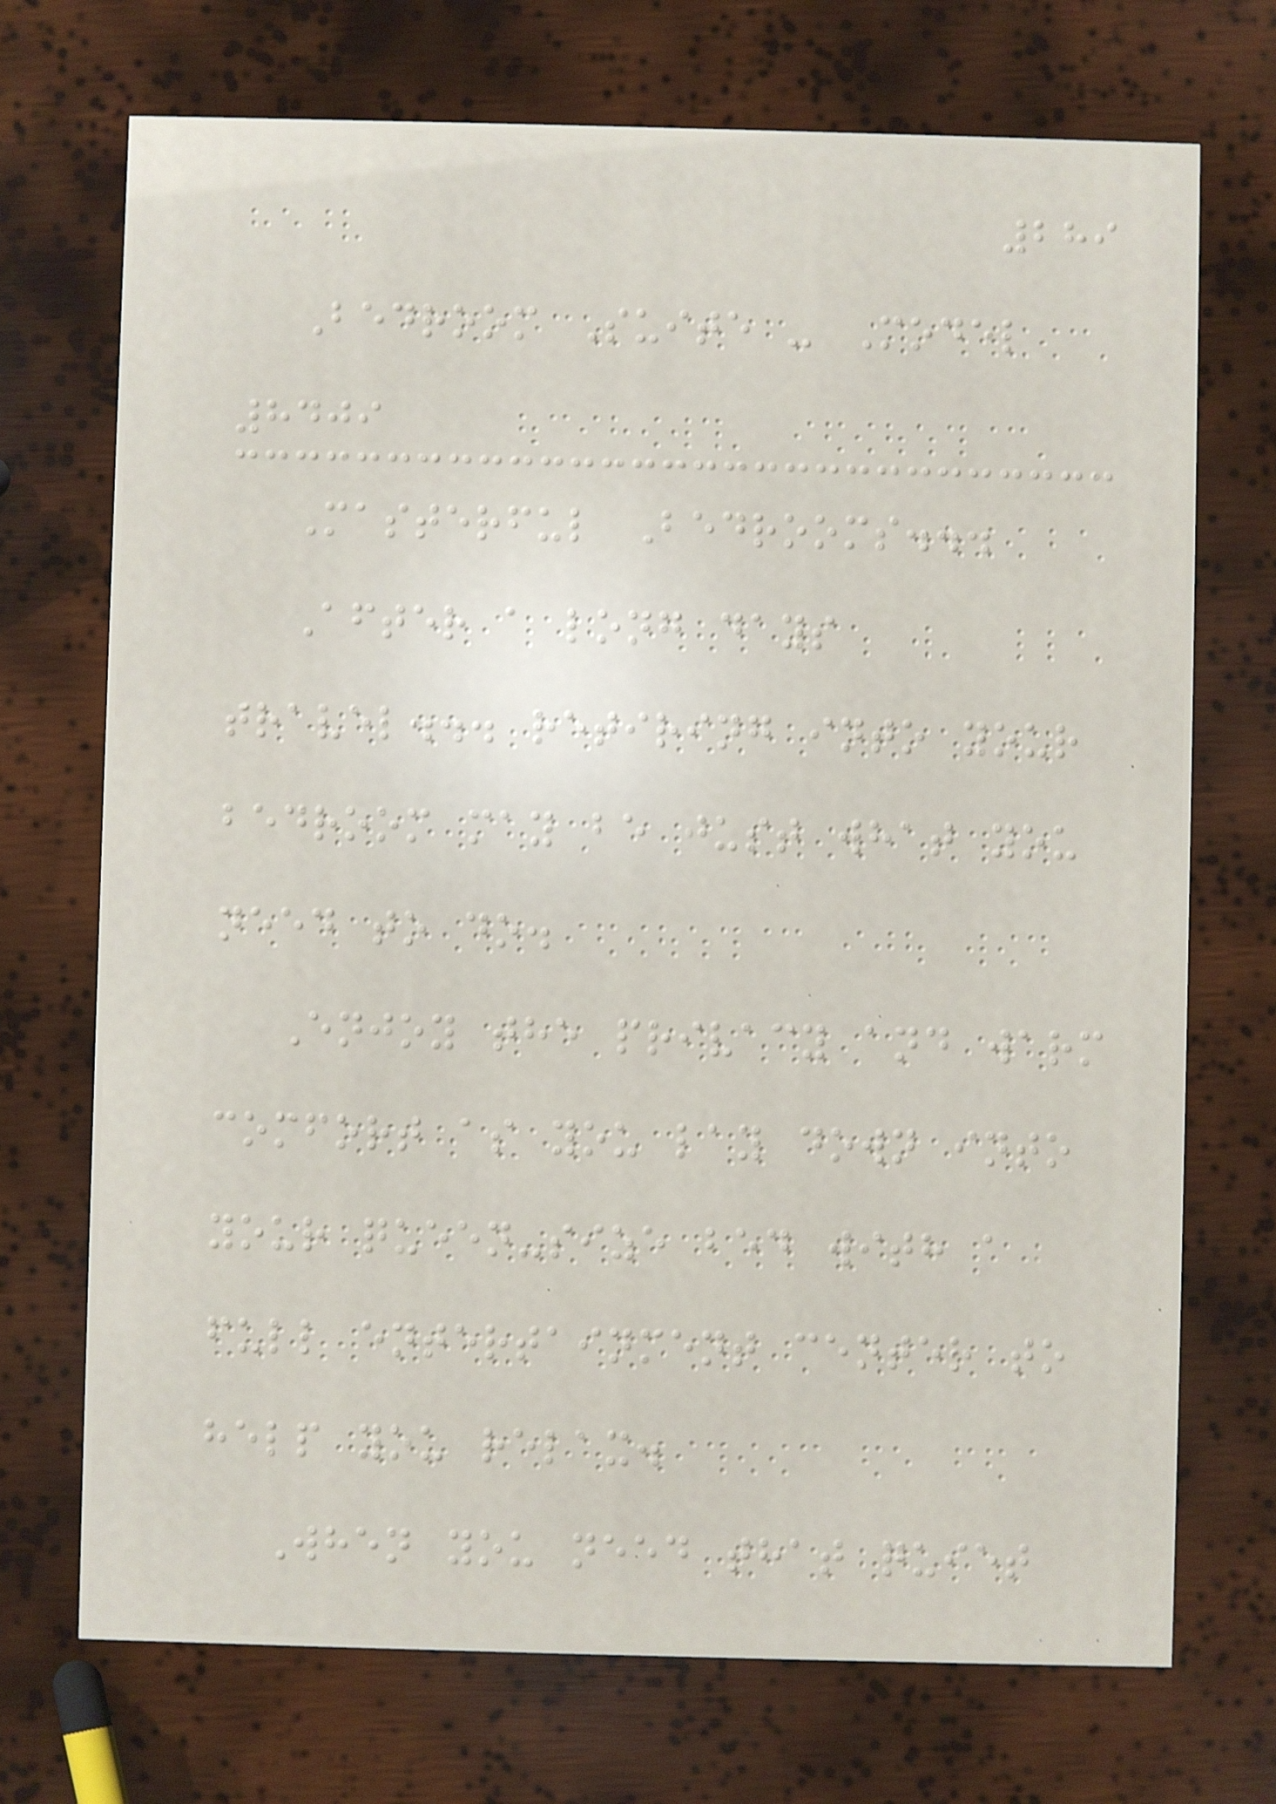289
Bedroom Suite - Model
8409
Masterful Bedrooms...
After a long days
travel... retiring into your
bedroom may be just what you
need to do.
Enjoy the privacy and warm
comfort as you lay down into
your queen-size bed with a
full entertainment center to
help you relax.
When you need that quiet
